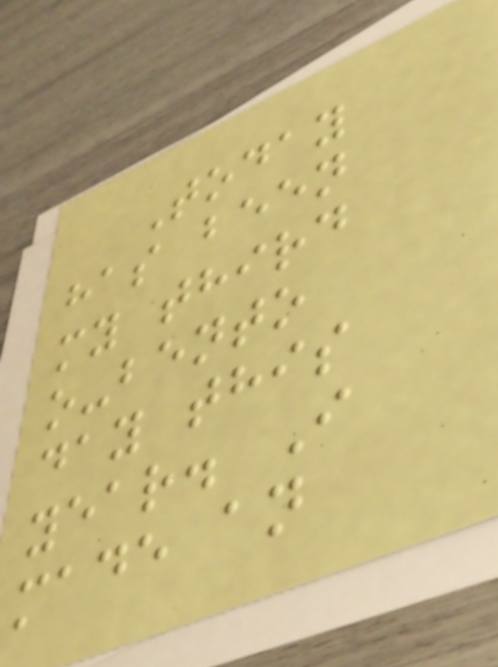Today
has been
my third
o-bento
day this
year. I
made an
